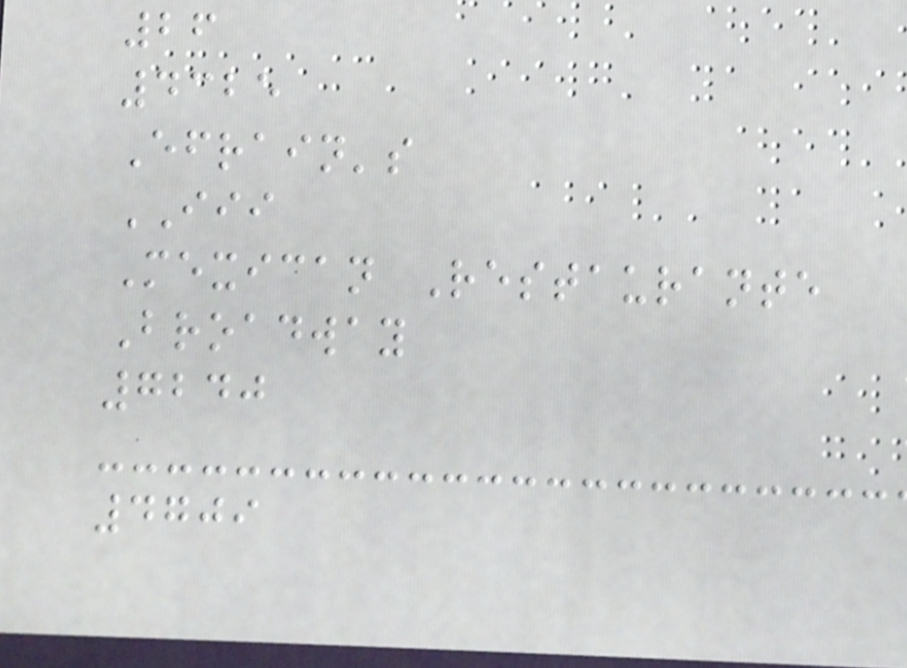26
4325
Efrain's
III
Mexican Restaurante
Broadway
7240
4709
